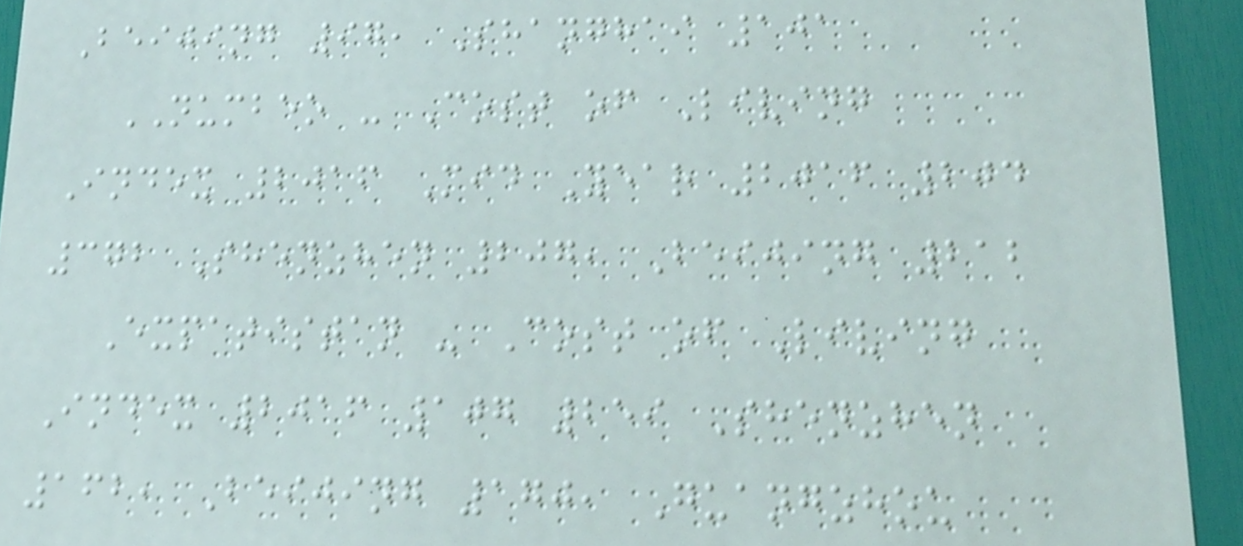Beijing 97, Shanghai 101
NUMBEO - Cost of Living
Index 2016 Mid Year 2016 204
372 Shenzhen 207, Beijing 212
Expatistan - Cost of Living
Index 2016 107 259 Shenzhen
162, Beijing 170, Guangzhou
